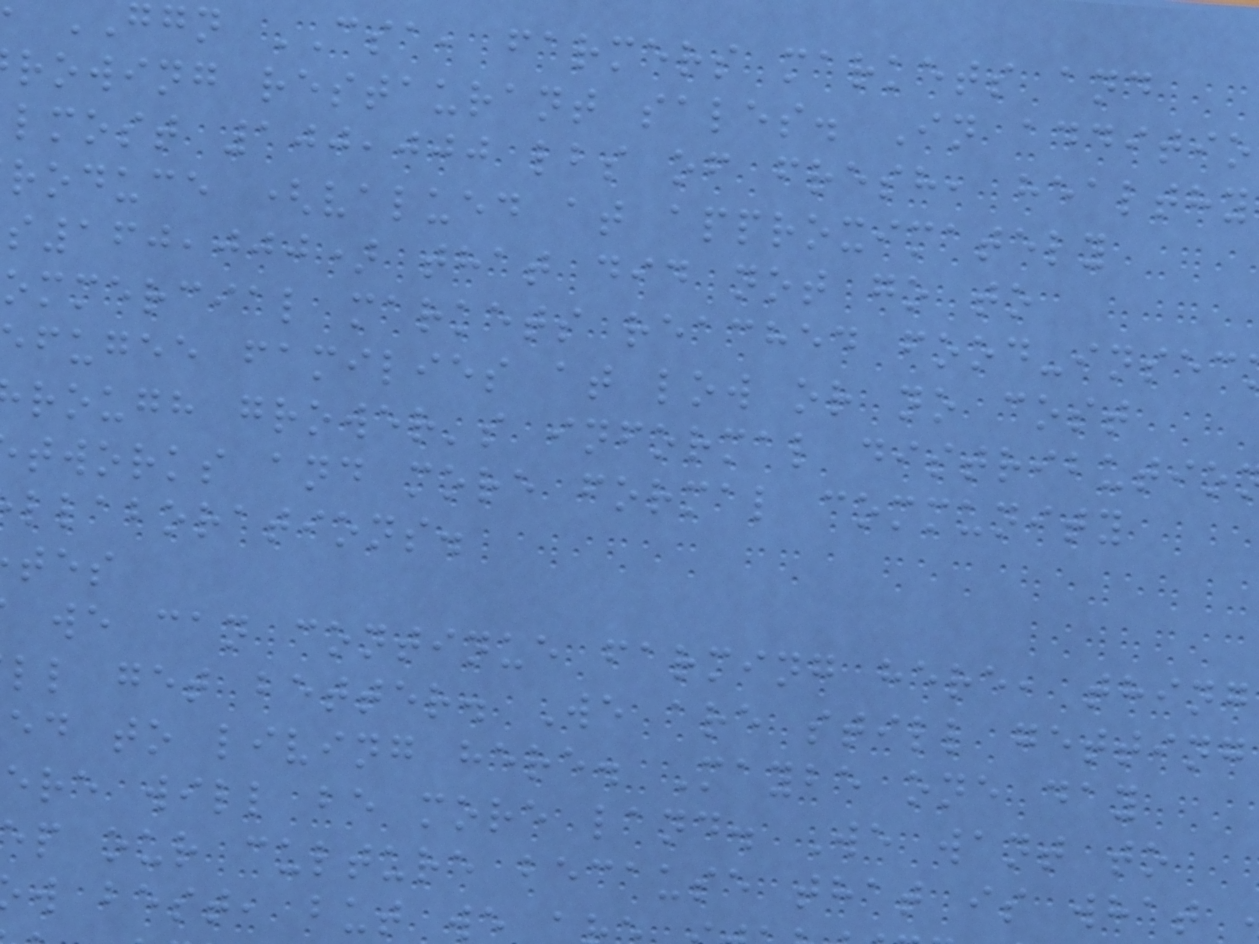ggn CSA, farmers markets and
rowing restaurant sales. In additio
lmost 100,000 lbs of fresh, healthy
roduce (valued at approximately
160,000) that did not go to
ommercial markets reached food-insec
fugee families at low or no cost
rough grower's informal distributio
tworks and more formal community
llaborations.
we can continue farming here, thing
ll get better. We are still getting
ed to living here. Maybe one day
ere will be more land. We want to
ep our culture because that is what
w best, but w
